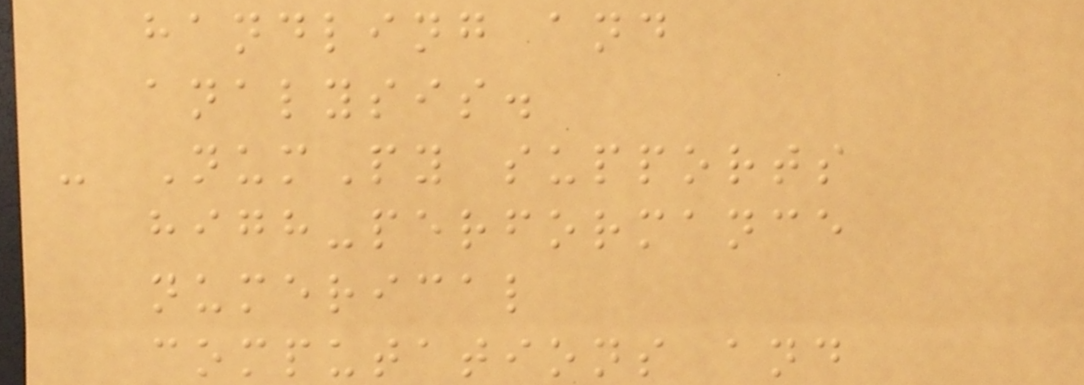handling and
analysis.
- NumPy supports
high-performance
numerical
computations and
